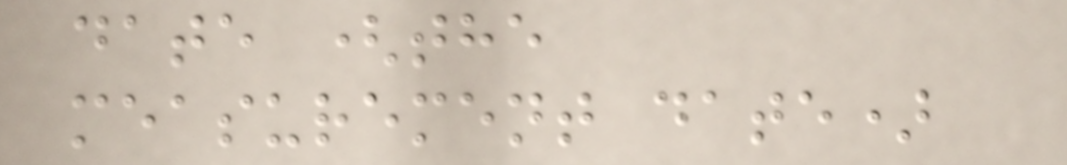date (the
measurement date)
